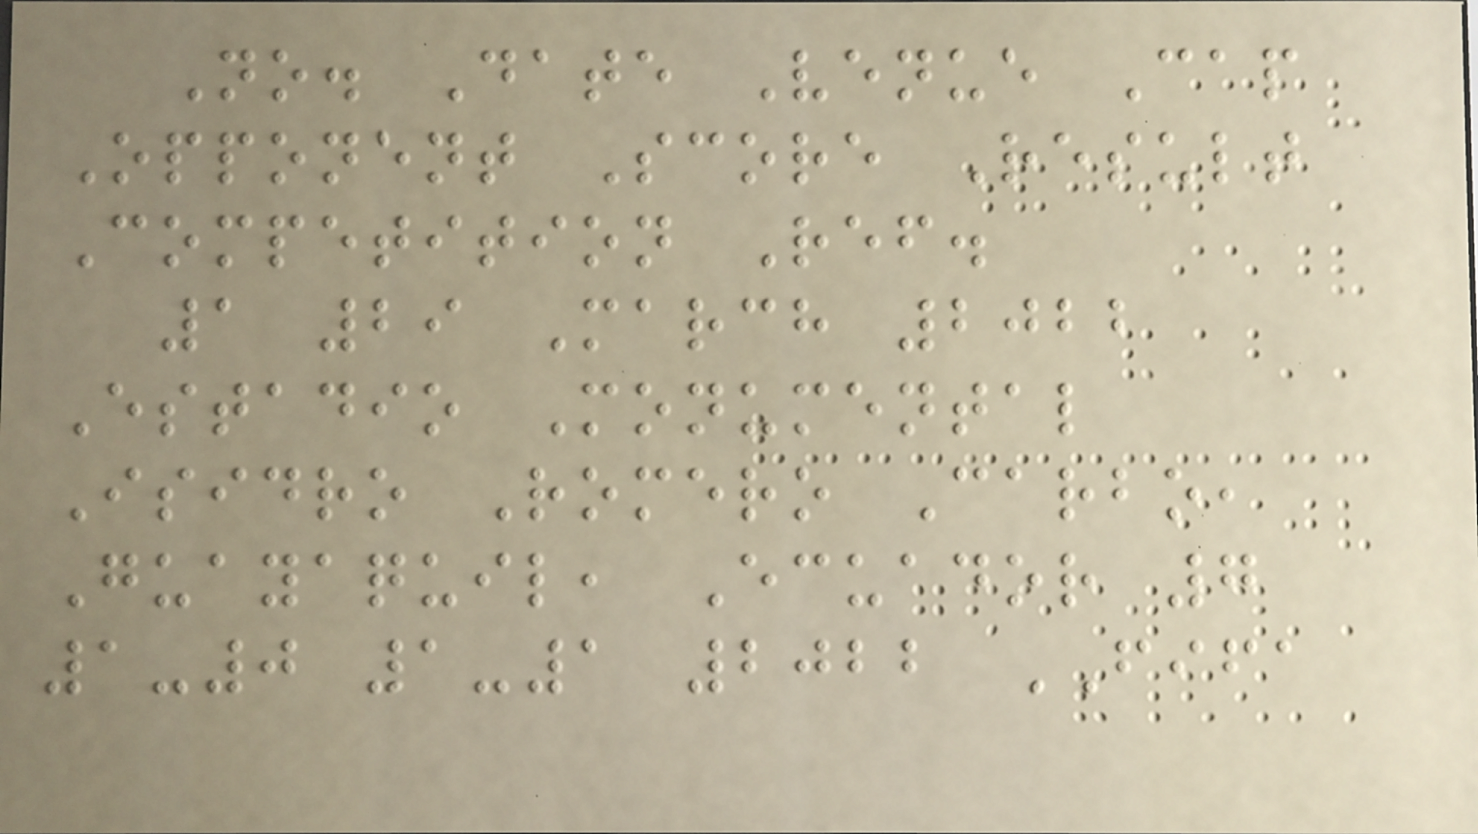No. Date Venue Cap
Opponent Score Result
Competition Ref.
1 29 March 2022
Estadio Monumental
Isidro Romero Carbo,
Guayaquil, Ecuador 7
1-0 1-1 2022 FIFA
